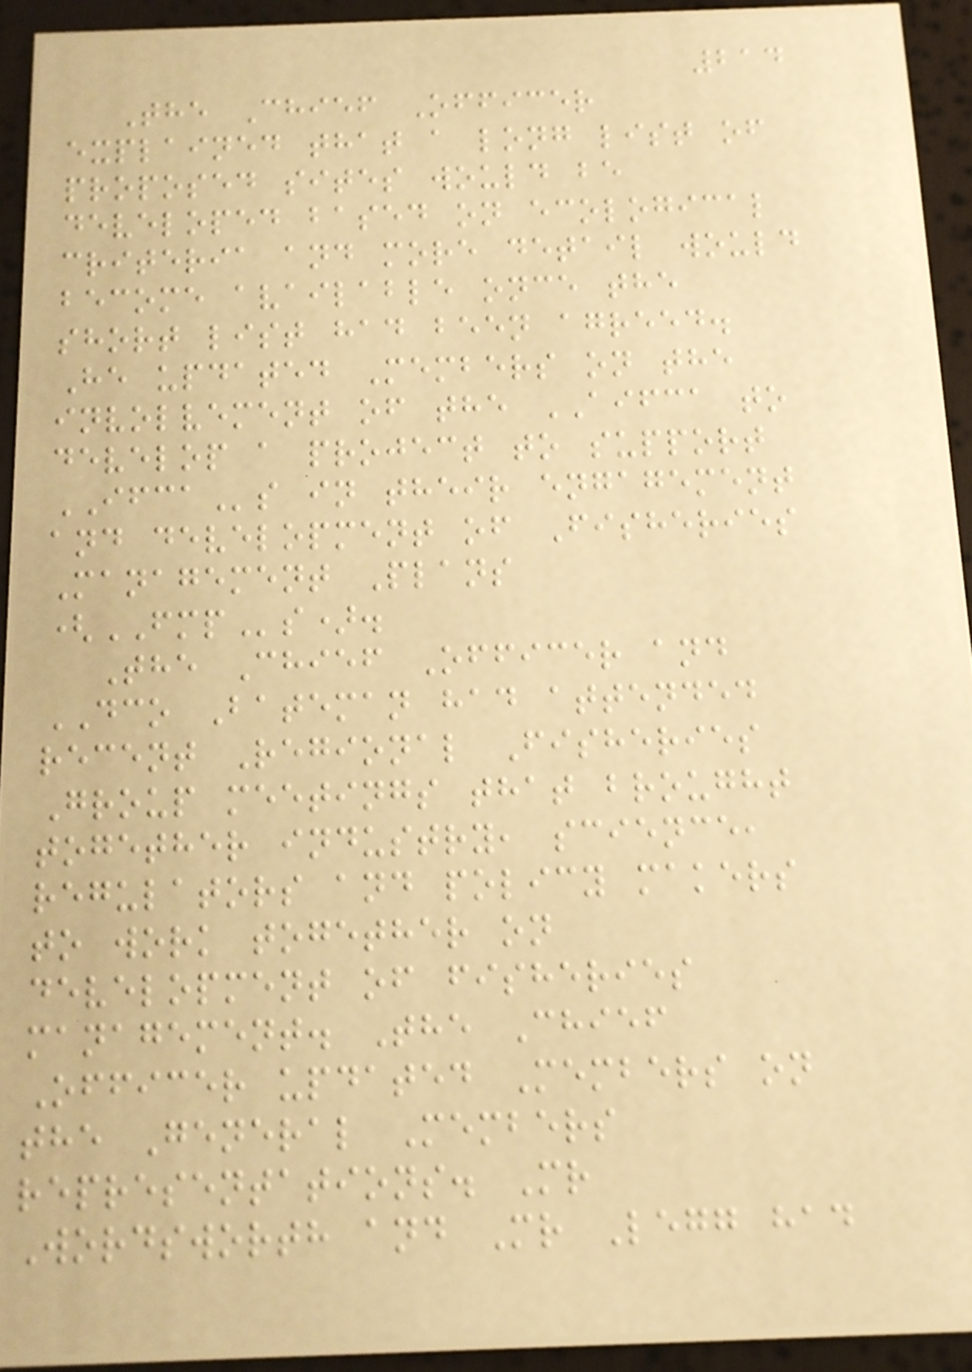214
The Chief Officer
explained that a long list of
proposed sites would be
developed based on ecological
criteria and more detail would
become available once the
short list had been agreed.
He updated Members on the
involvement of the AIFCA to
develop a project to support
IFCAs in their engagement
and development of Fisheries
Management Plans
(FMPs).
The Chief Officer and
DCO Bateman had attended
recent Regional Fisheries
Group meetings that brought
together industry, science,
regulators and policy makers
to work together on
development of fisheries
management. The Chief
Officer updated Members on
the General Members
representations. Mr
Wordsworth and Mr Legg had
